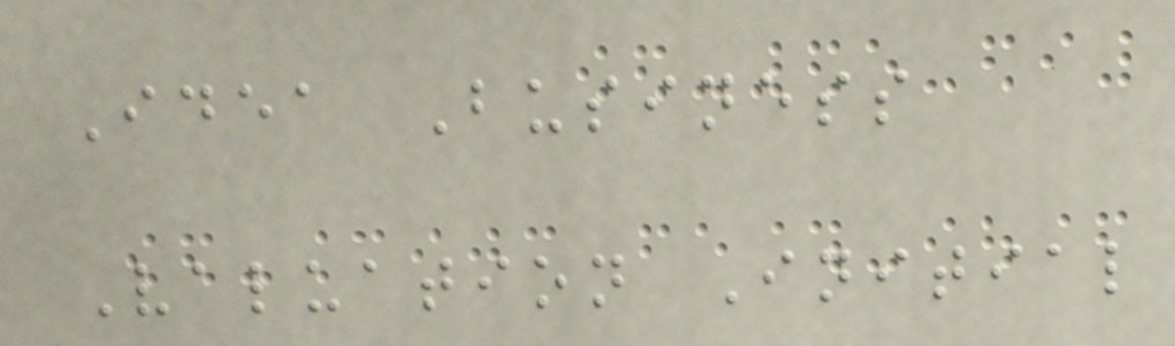Idea Business
Valuation Initial
